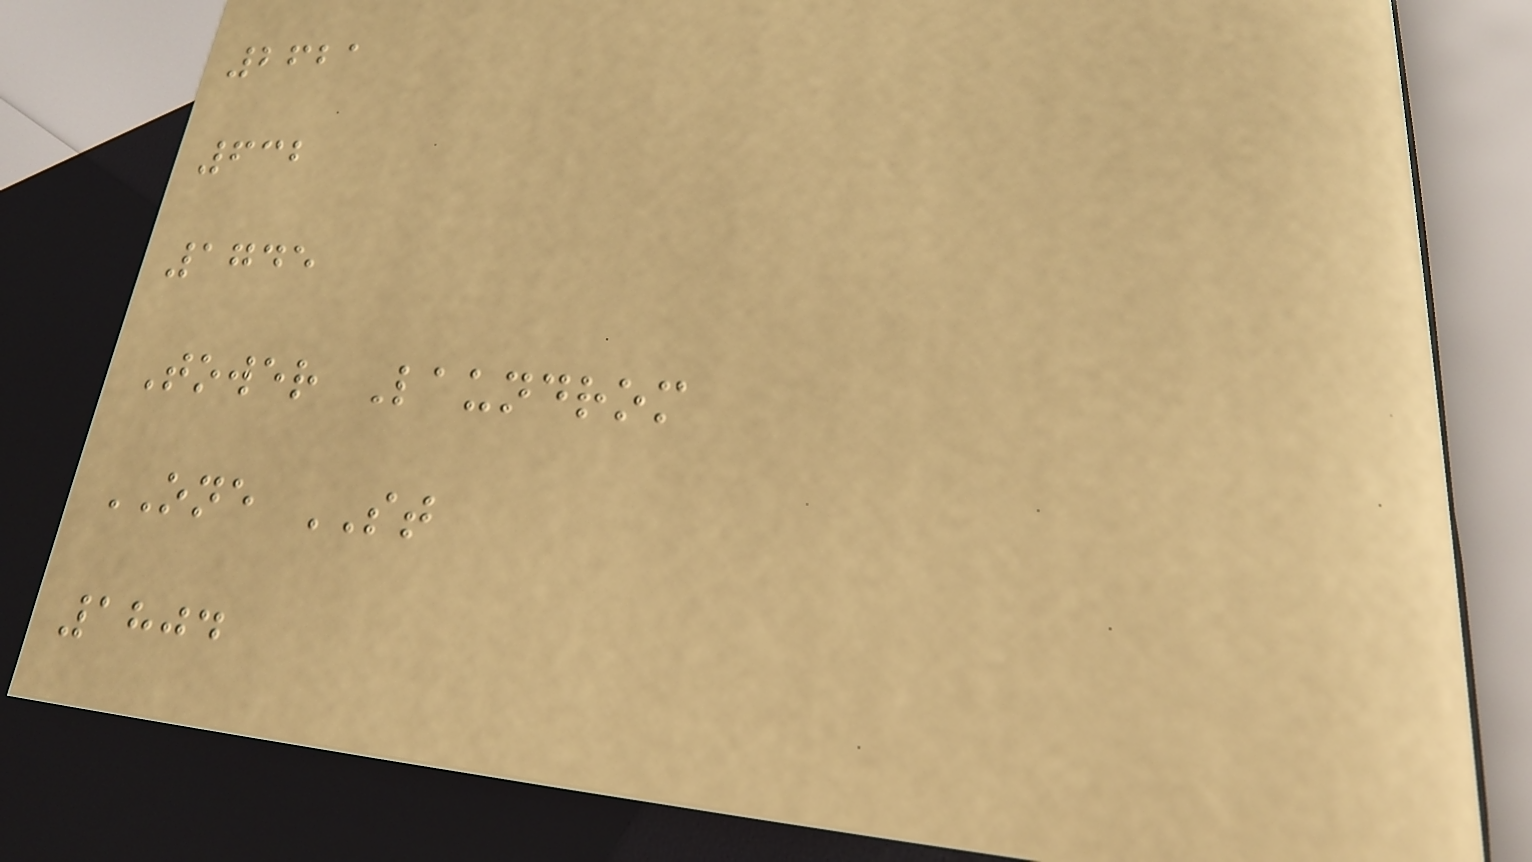2621
632
1745
Tower Laundrom
ONE ST
1804
